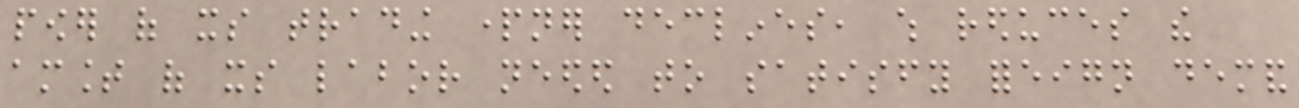power of its trading partner declines, which reduces the
amount of its labor needed to satisfy foreign demand
